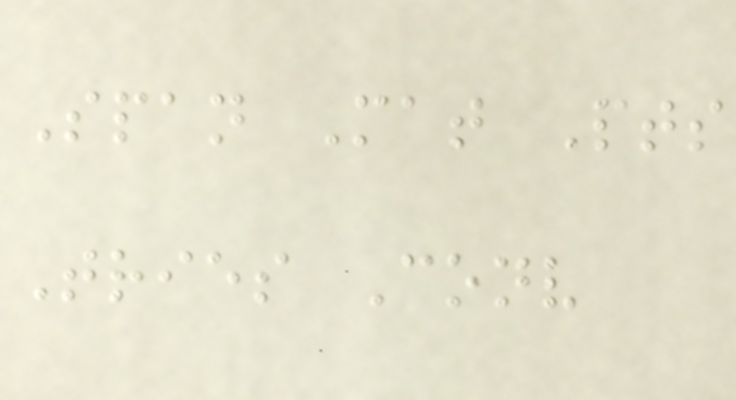Span Mat Pts
Tries Conv
